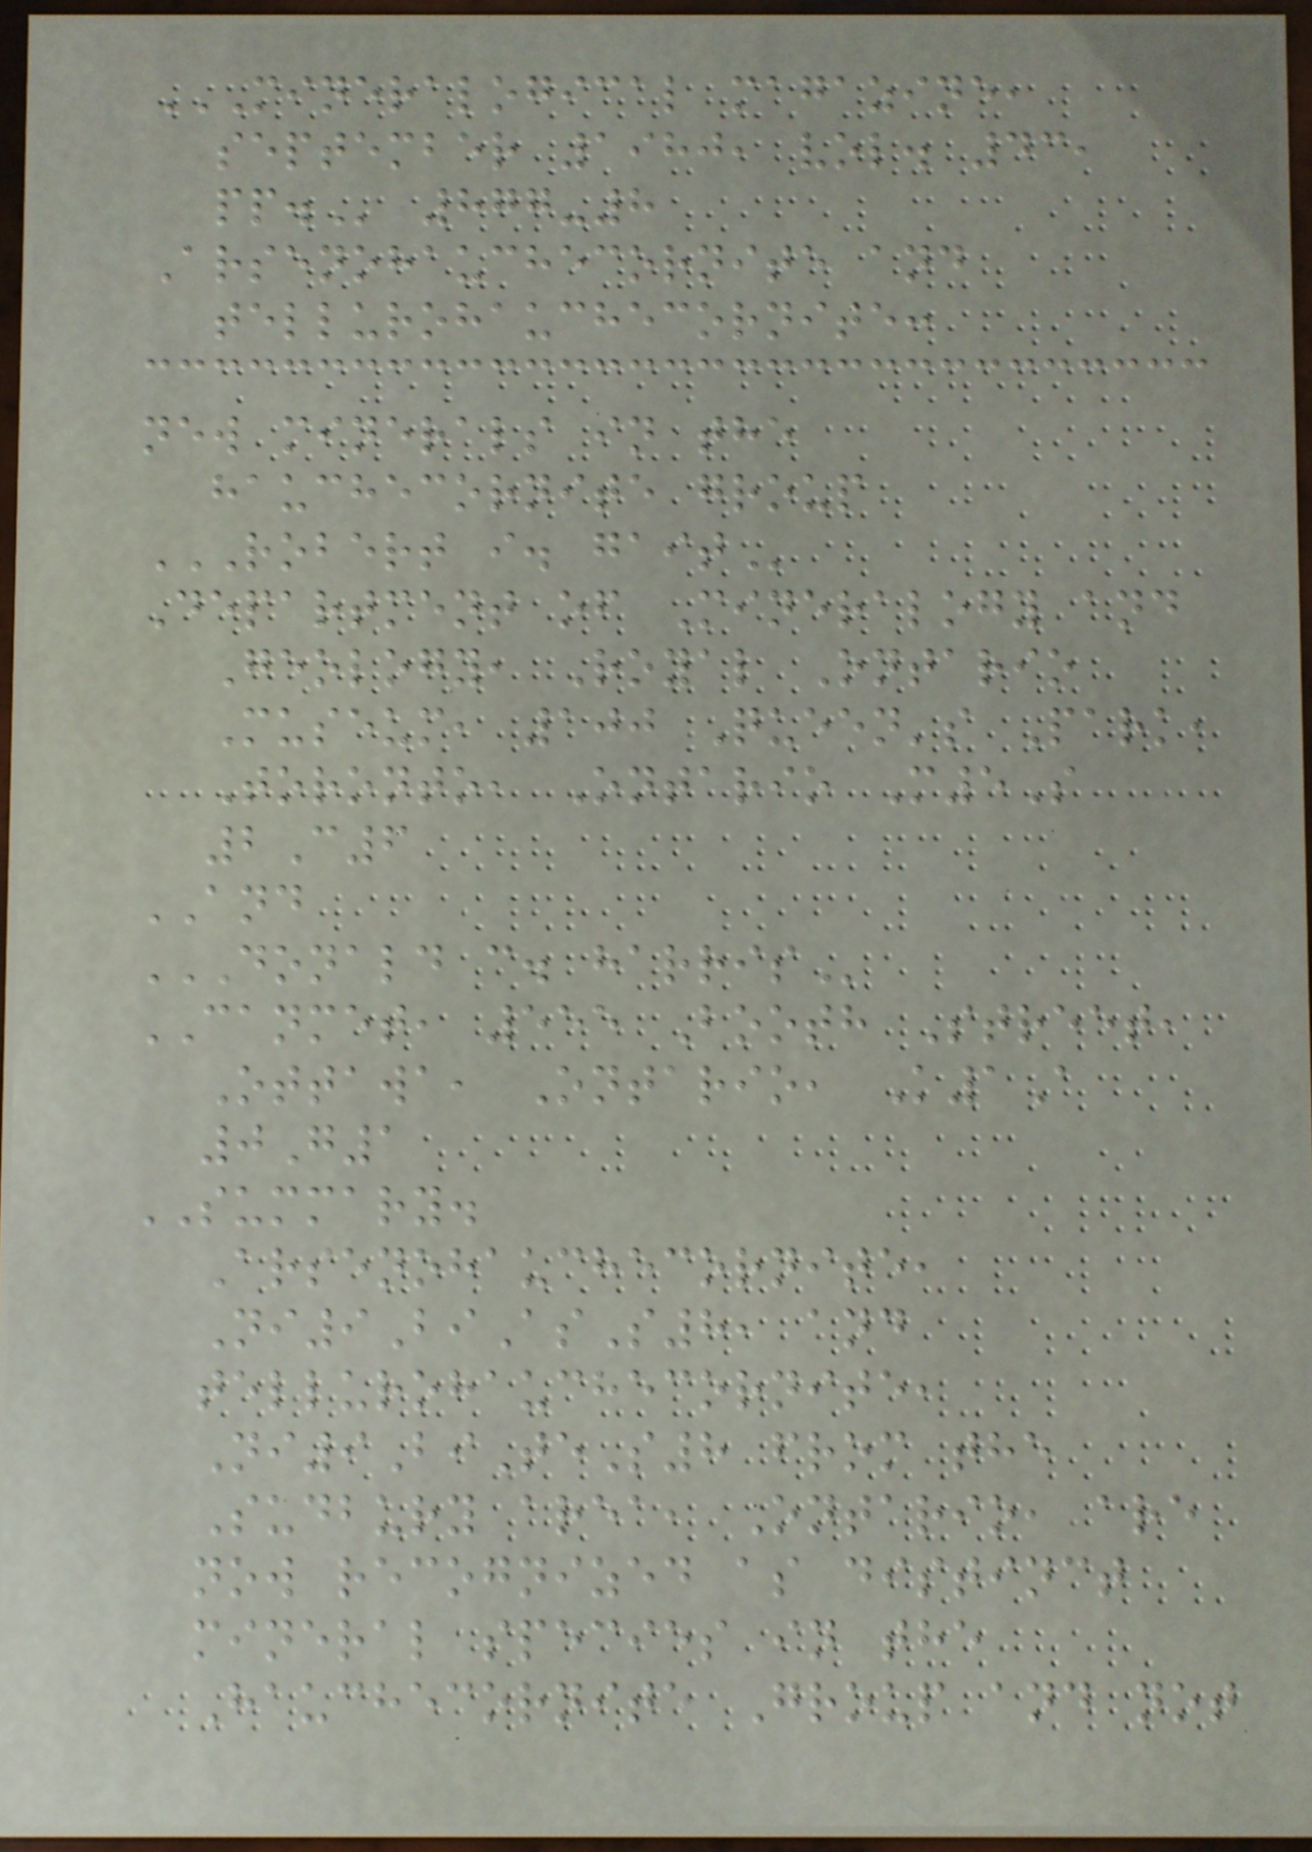MINERALOGICAL MAGAZINE,
SEPTEMBER 1980, VOL. 43,
PP. 877-8
Arsenohauchecornite and
tellurohauchecornite:
new minerals in the
hauchecornite group
ROBERT I. GAIT
Department of Mineralogy and
Geology, Royal Ontario
Museum, 100 Queen's Park,
Toronto, Ontario M5S
2C6
AND
DONALD C. HARRIS
CANMET, 555 Booth Street,
Ottawa, Ontario, K1A
0G1
SUMMARY.
Arsenohauchecornite,
Ni9BiAsS8, and
tellurohauchecornite,
Ni9BiTeS8 from the
Sudbury area, Ontario, are
now recognized as distinct
mineral species in the
Hauchecornite Group and not
